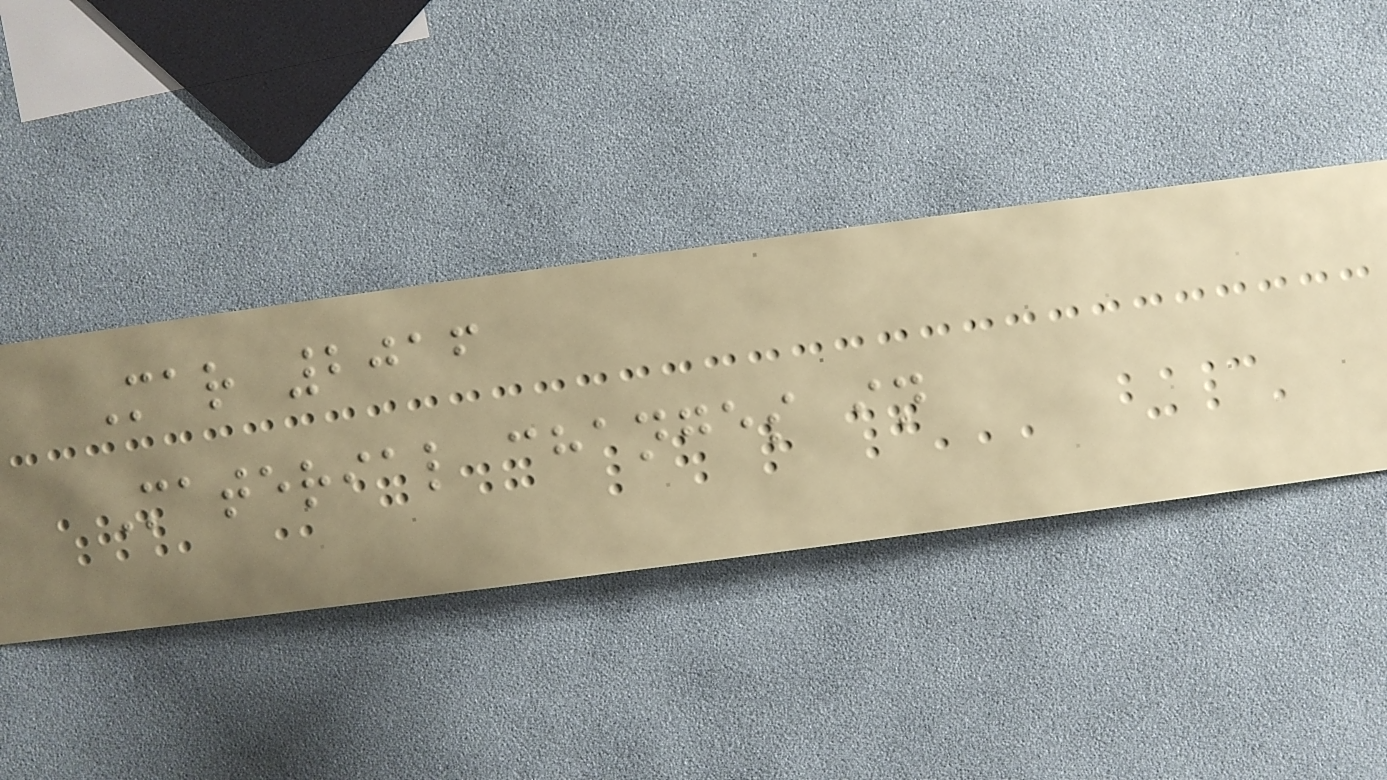Mar 2016
Material changes in
